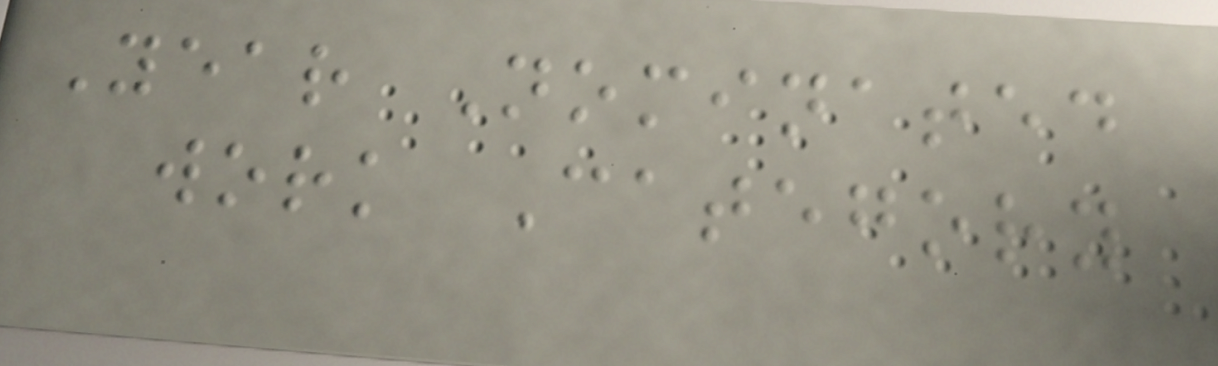Year Nominated
work Category
